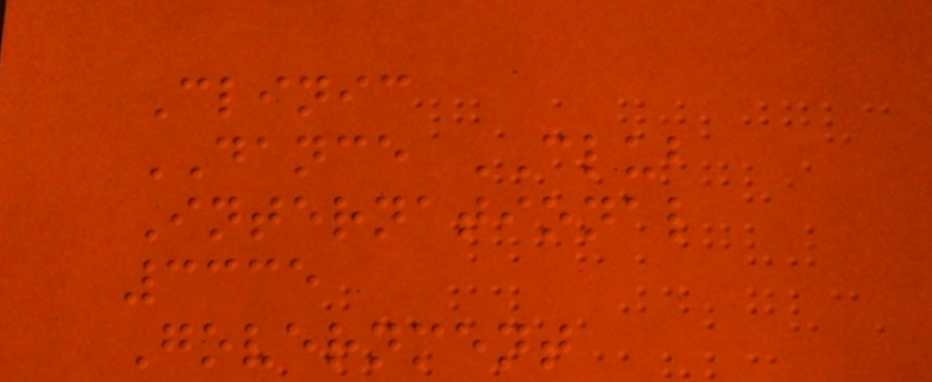Clinic
DANCE CLUB
International
3335
Government
